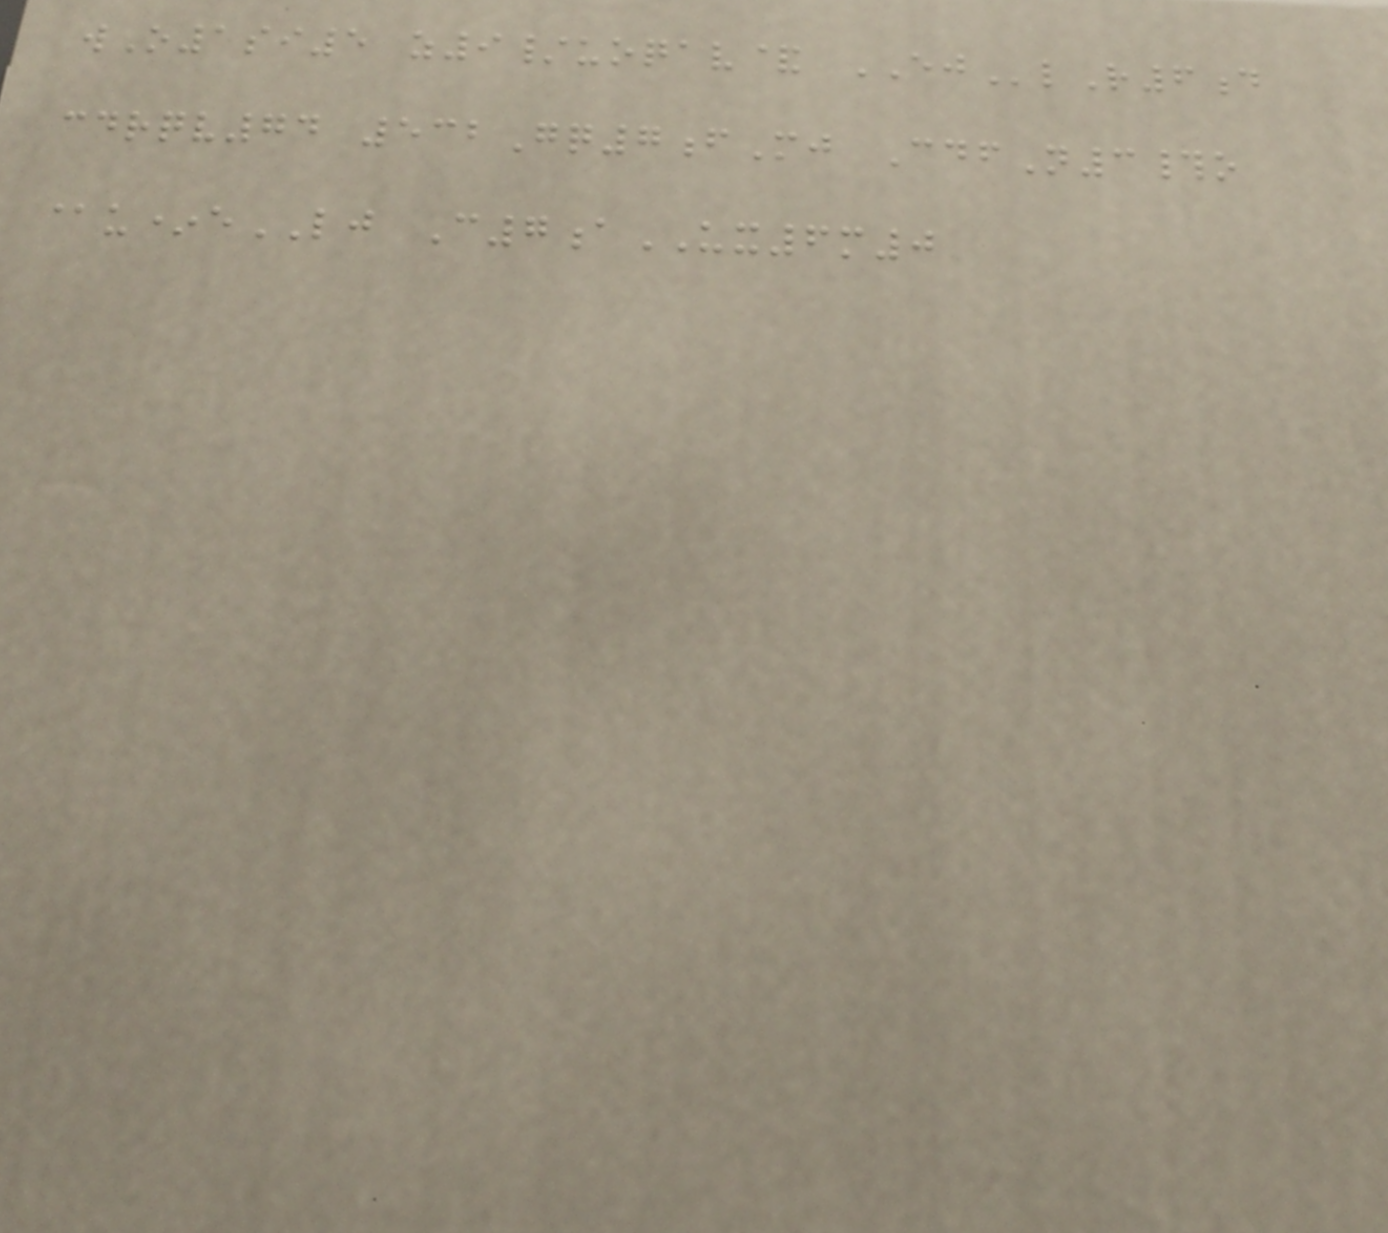wO1si5 z9/uoqav& EJlR6d
cdrqv74 532Gq7fMj CdfN3#o
@u*eLJ C7aUX6m0
